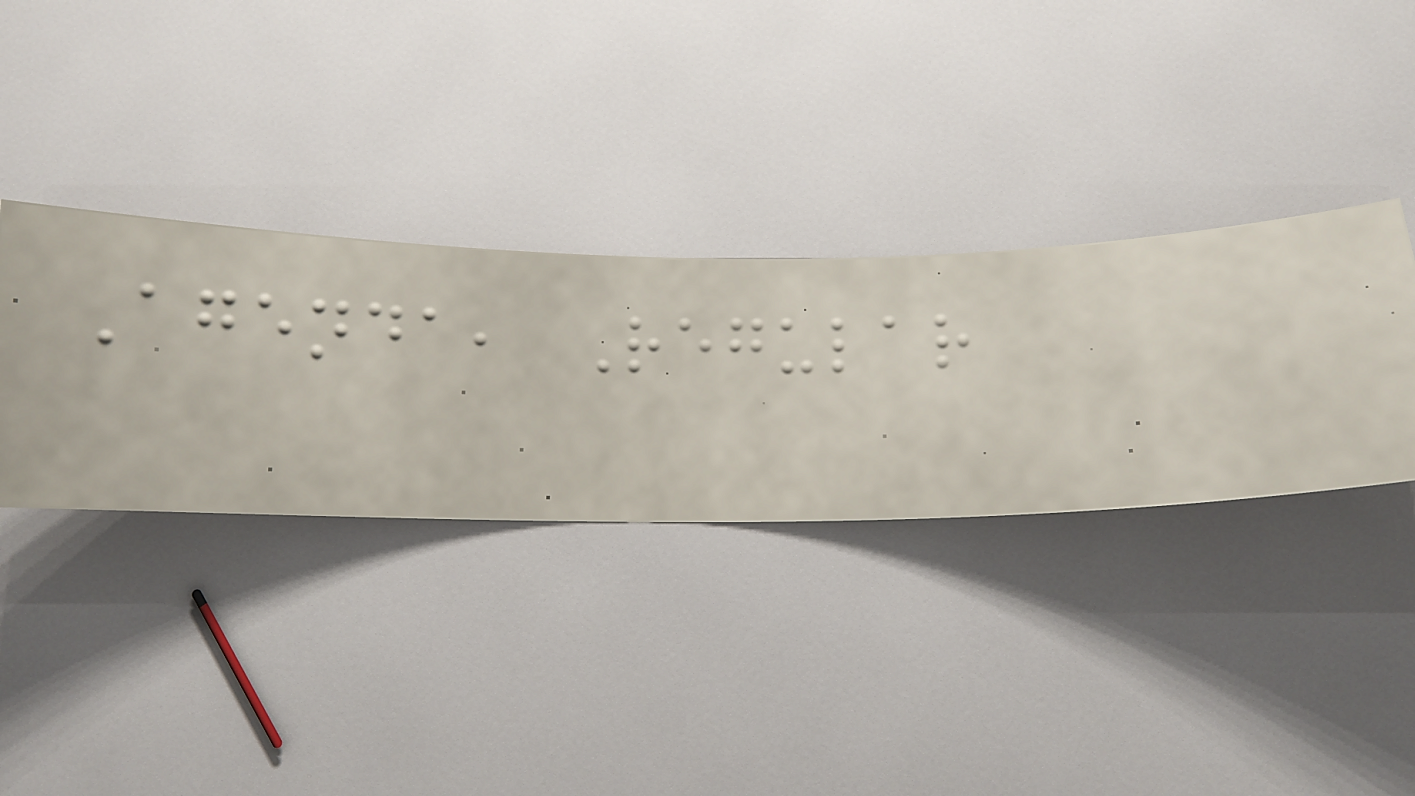Agenda, Regular
